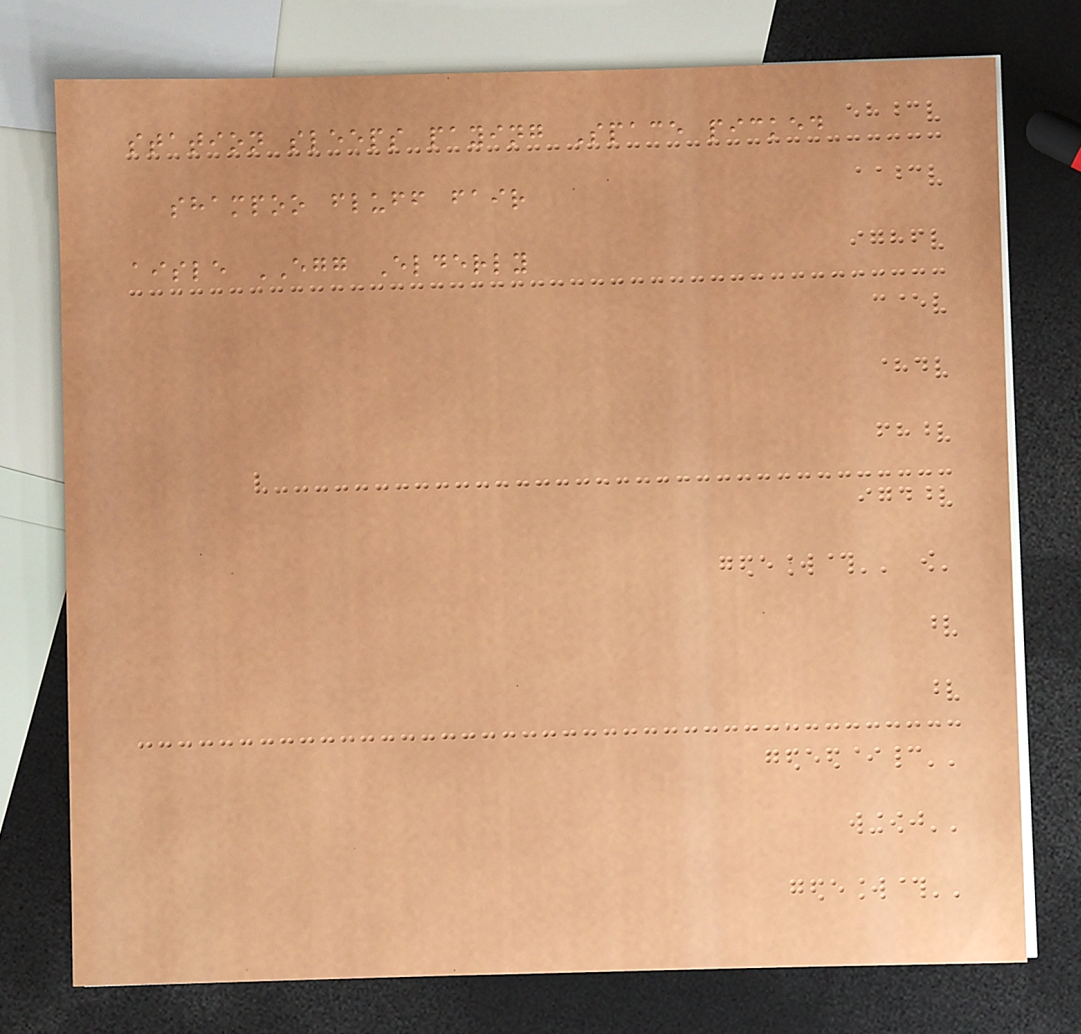station sleeps paying Space picked
shampoo fluff fair
aisle EGG Elderly
